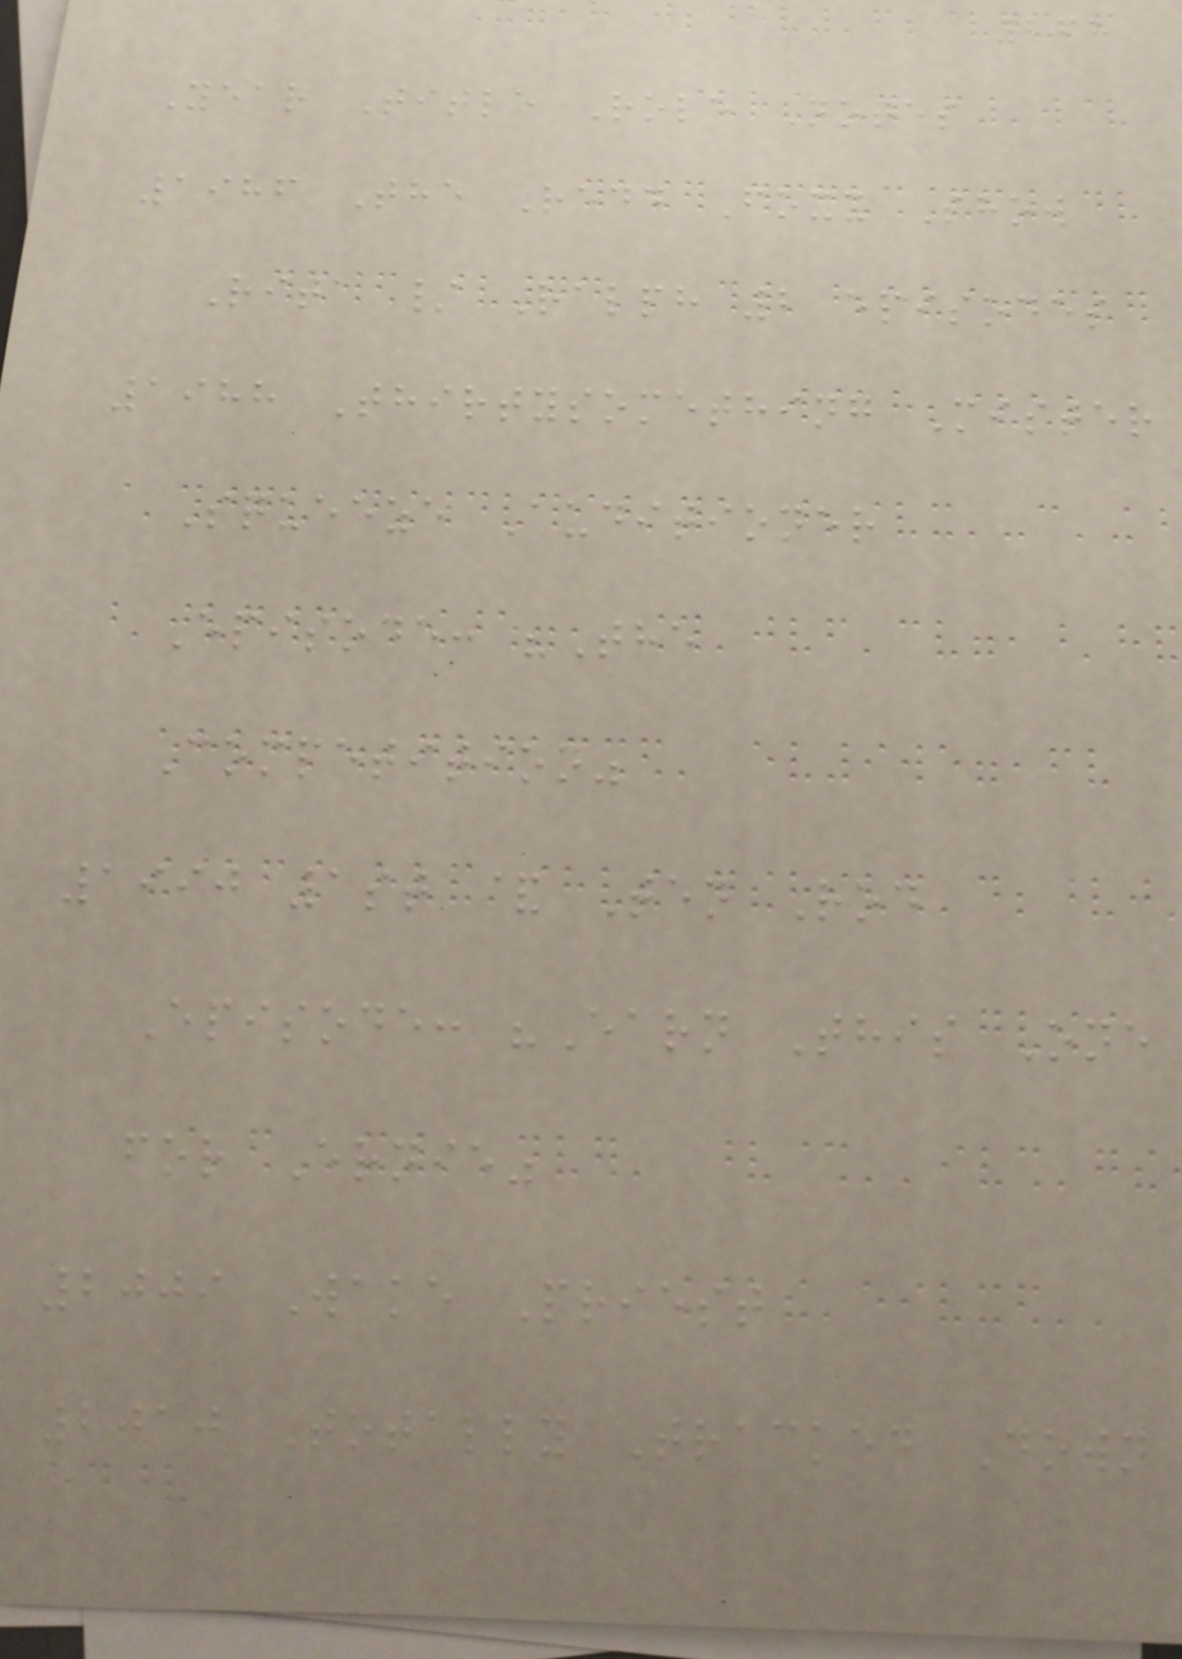268
Year Title Role Notes
1986 The Redd Foxx Show
Rita / Ralph 2 episodes
1988 Thirtysomething Mister
Squeeze Auditioner
Episode: "The
Competition"
1990 1st & Ten Rod
Episode: "Earn This One
for Ernie"
2009 Wake Priest
2010 Totally Tracked Down
